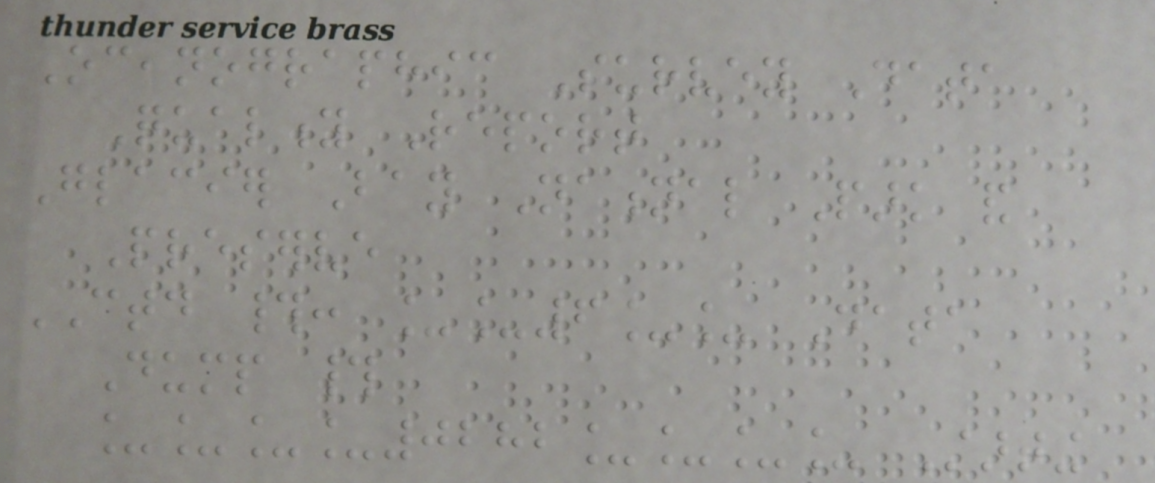Oceanographic Survey Data
Quality Report
Glacier Bay National Park and
Preserve
CTD #: __6__ Data
Dump #
____0282____ Starting
